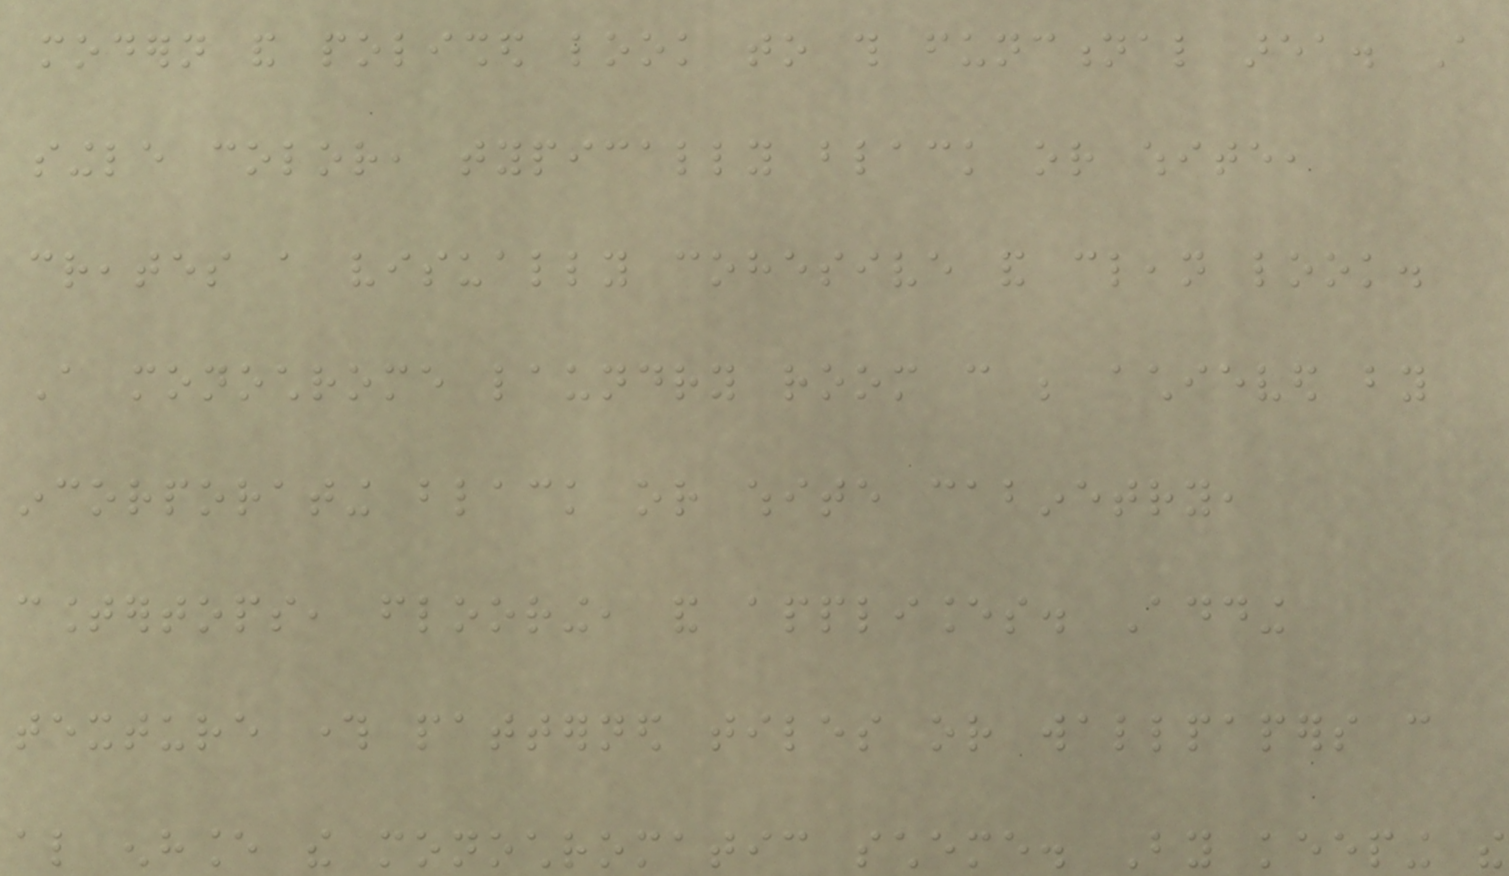modern and polished look to this functional area. A
single color, typically black or white,
creates a visually cohesive and clean look.
A monochrome laundry room can be achieved by
incorporating black or white cabinetry,
countertops, flooring, and appliances. Adding
texture through patterned tiles or wallpapers can
also enhance the monochromatic scheme. By keeping the
